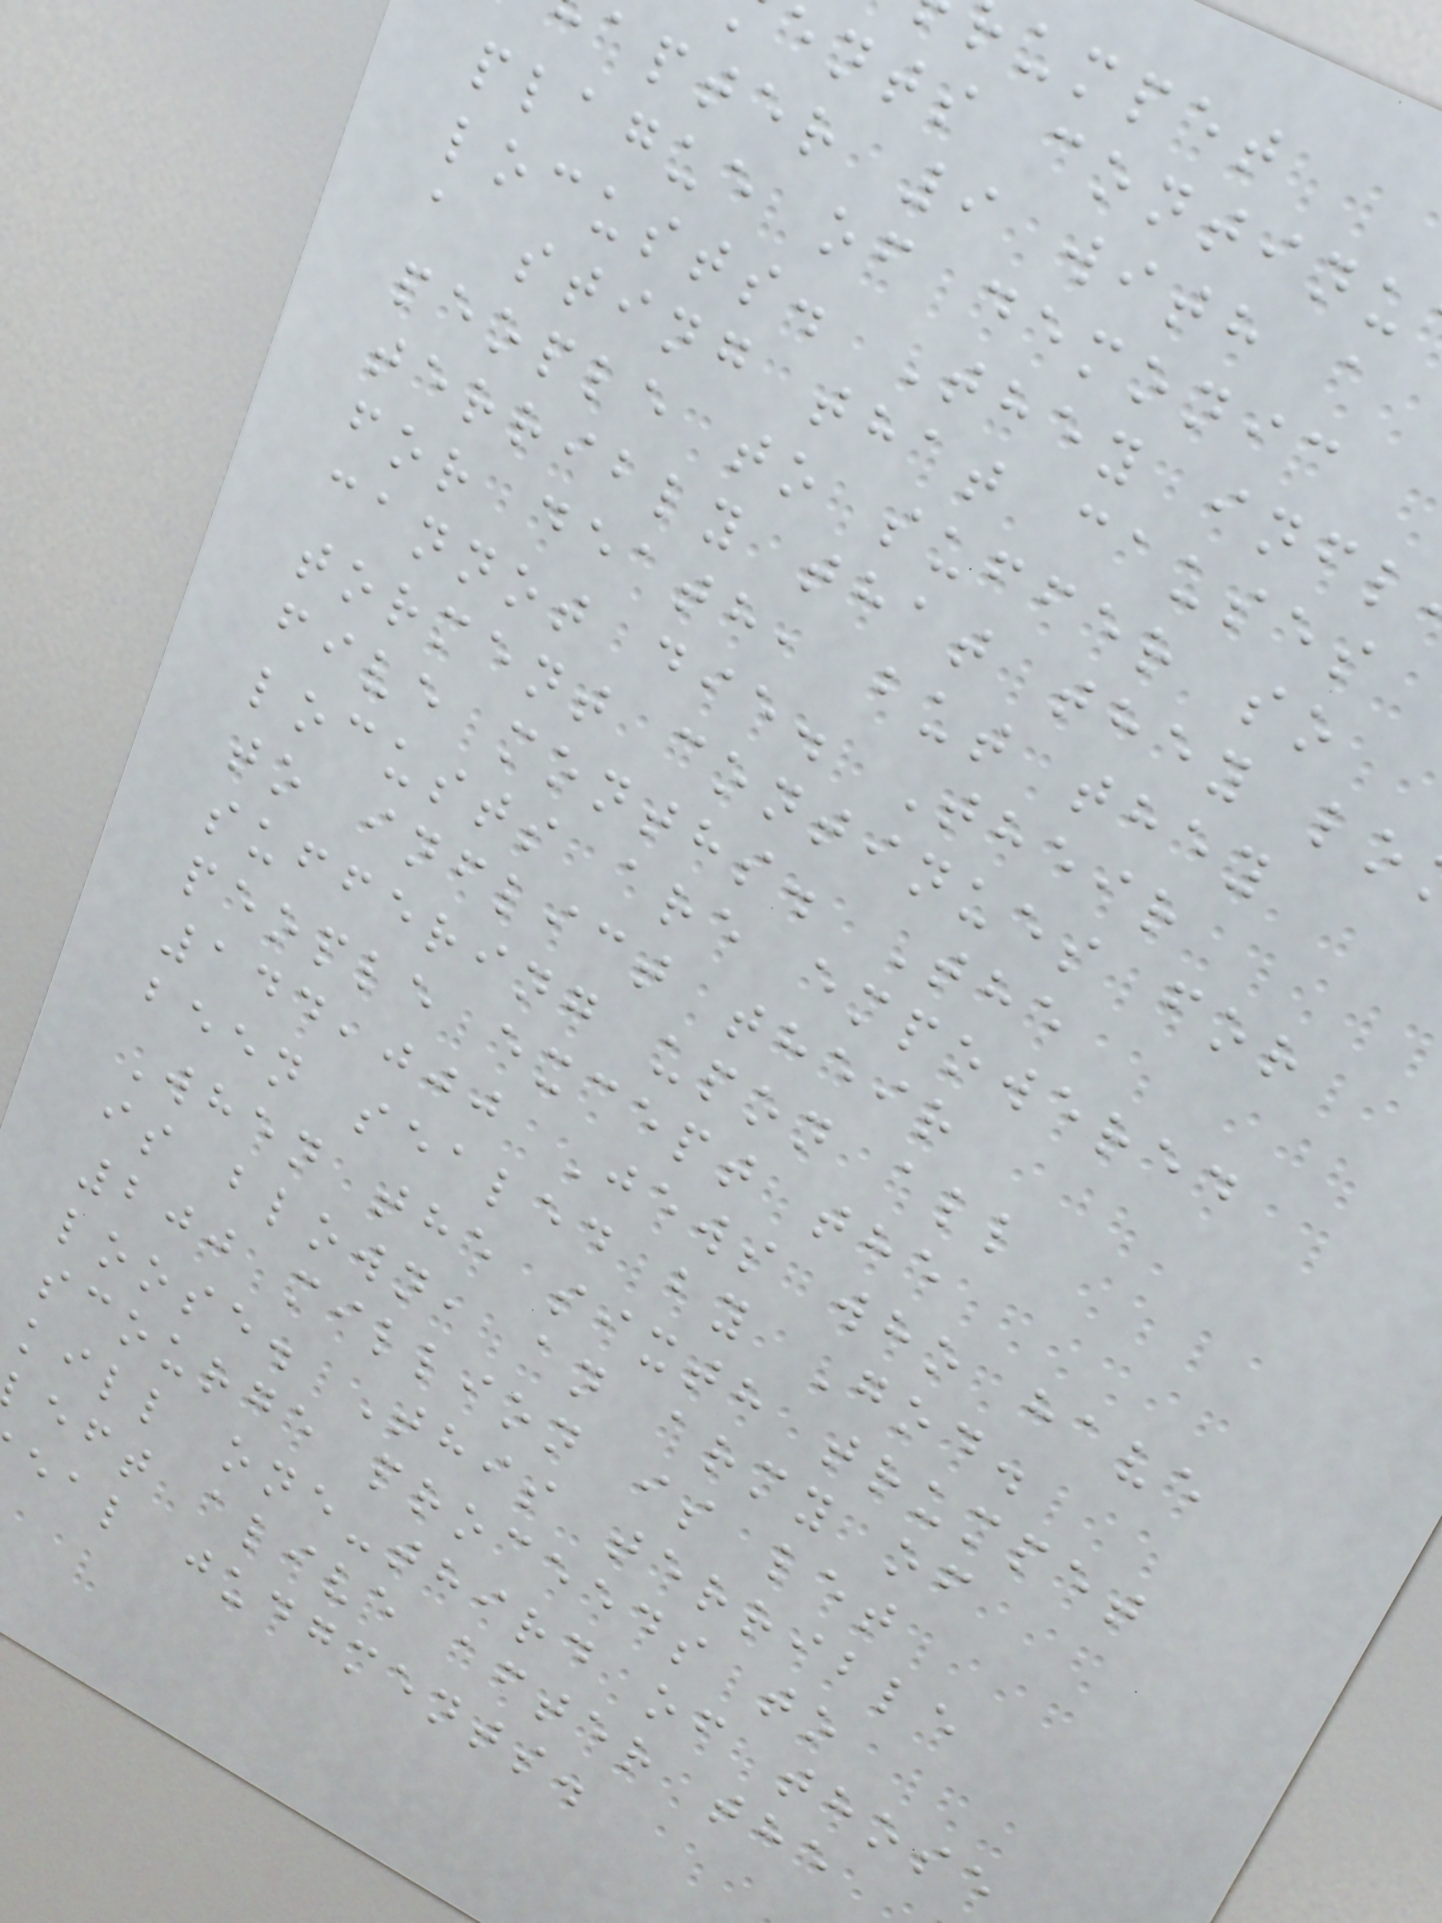umpet
ents continu
apter 9 with a
plague of demonic
locusts. They infl
a sting that causes
people to suffer so
terribly that they lo
for death, but they
cannot die. Their
torment continues for
five months. The
locusts are empowered
to inflict their
suffering upon all
people except the
144,000 Jews who have
been sealed by God.
When the sixth trumpet
is blown, an army of
200 million is let
loose. This terrible
scourge proceeds to
kill one-third of those
eft alive after the
eal judgments.
